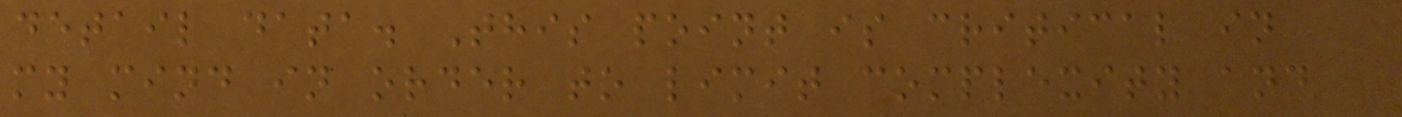detail data. This point is critical in
my mind in order to limit complexity and
